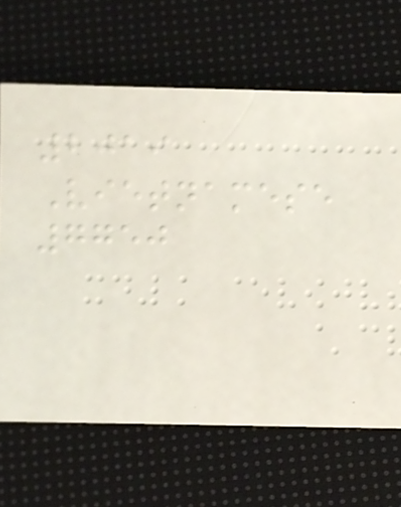2019
Vietnamese
7750
